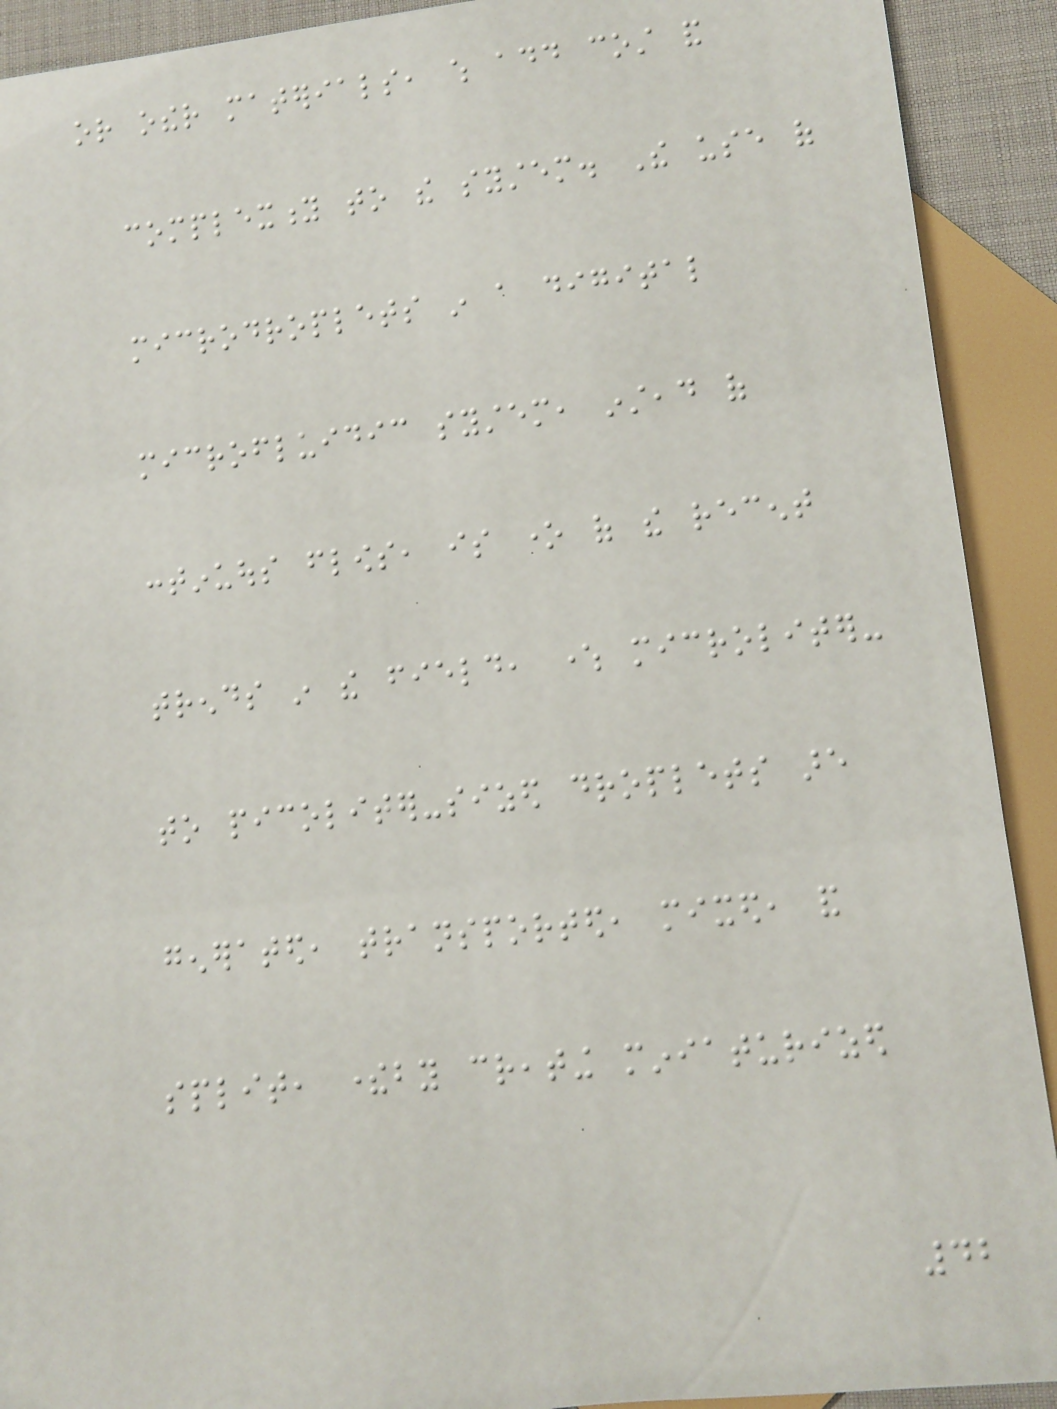or other materials, which add cost and
complexity to the system. The use of
microdroplets in a digital
microfluidic system, instead of
continuous flows, is one of the recent
trends in the field, where microliter-
to picoliter-sized droplets are
generated, transported, mixed, and
split, thereby creating miniaturized
42
